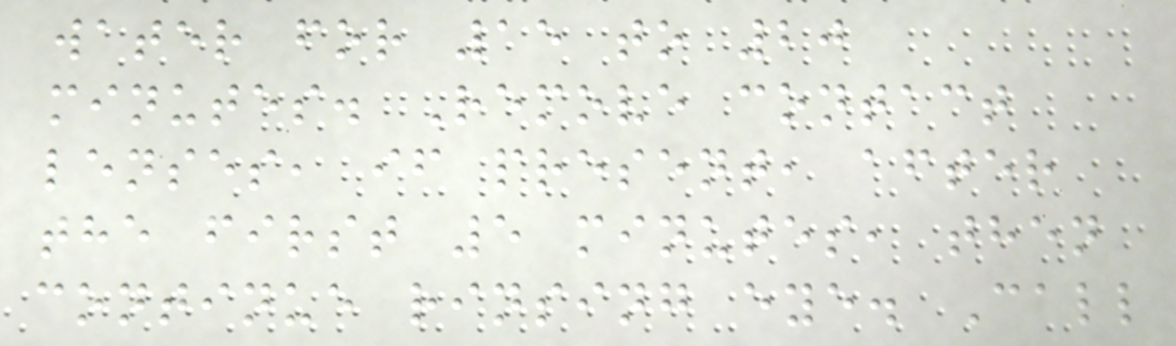water for 15 to 20
minutes. Remove contact
lenses, if present, after
the first 5 minutes, then
continue rinsing eye. Call
